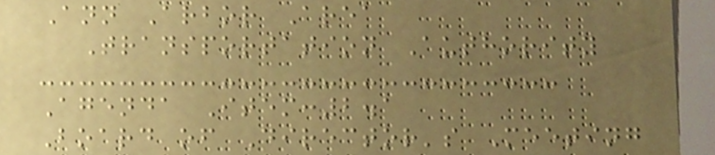Ann Arbor Area
Transportation Authority
Agenda Item:2.1
Board of Director's Meeting
